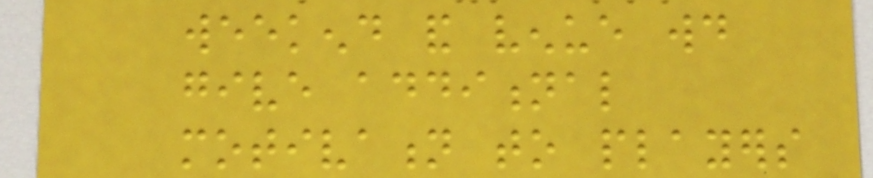weekend and venue would
give additional
motivation to players
